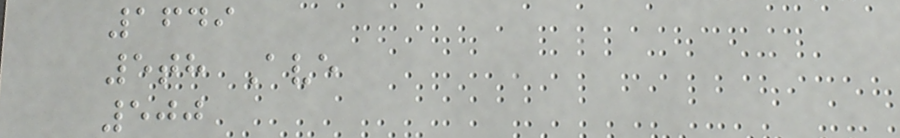1649
5th Ave
500
